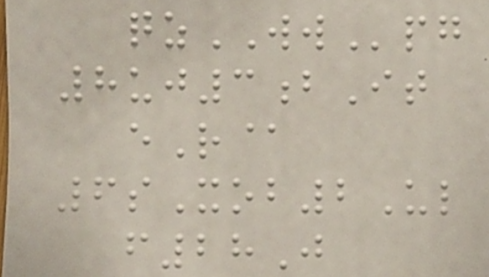qzWWpg
8uj3bIt
eR@
6sXob2Ul
f28J
